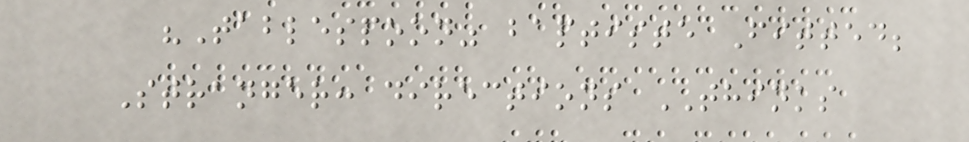"Tablespoon" baptiste Fitted;
Stranger: directions THINKS
